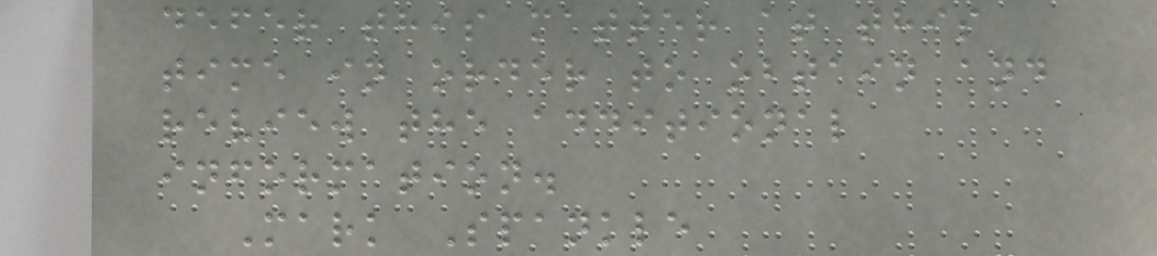defer this matter at this
time in order to obtain and
review the additional
information.
Mark Spankle
